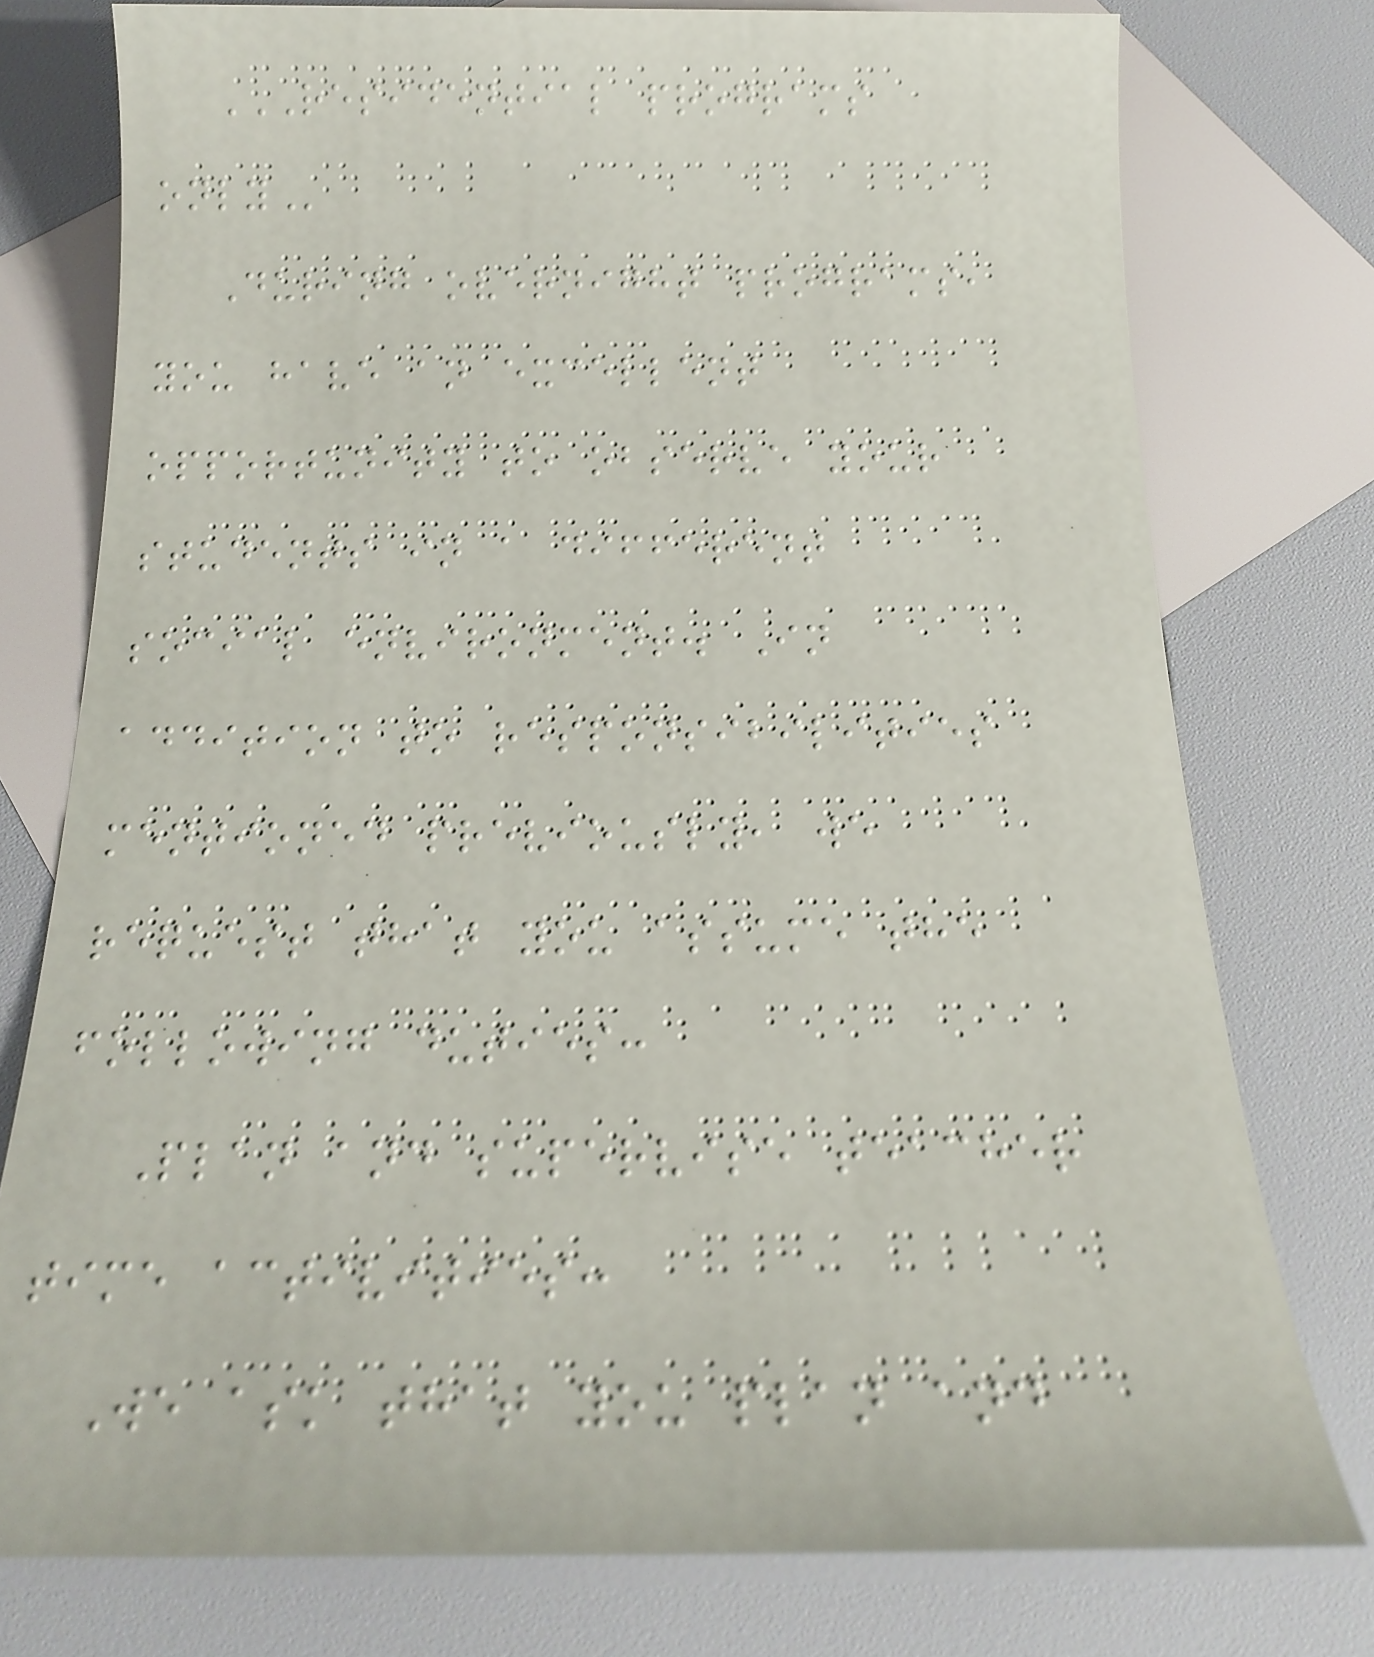RESIDENTIAL PROGRAMS
ONLY
During overnight programs,
you have an excellent
opportunity to observe your
students in a different
social environment. In
addition to responsibilities
mentioned previously, we
request that you assume the
following duties:
Plan and supervise teacher
time activities:
We ask that you plan and
